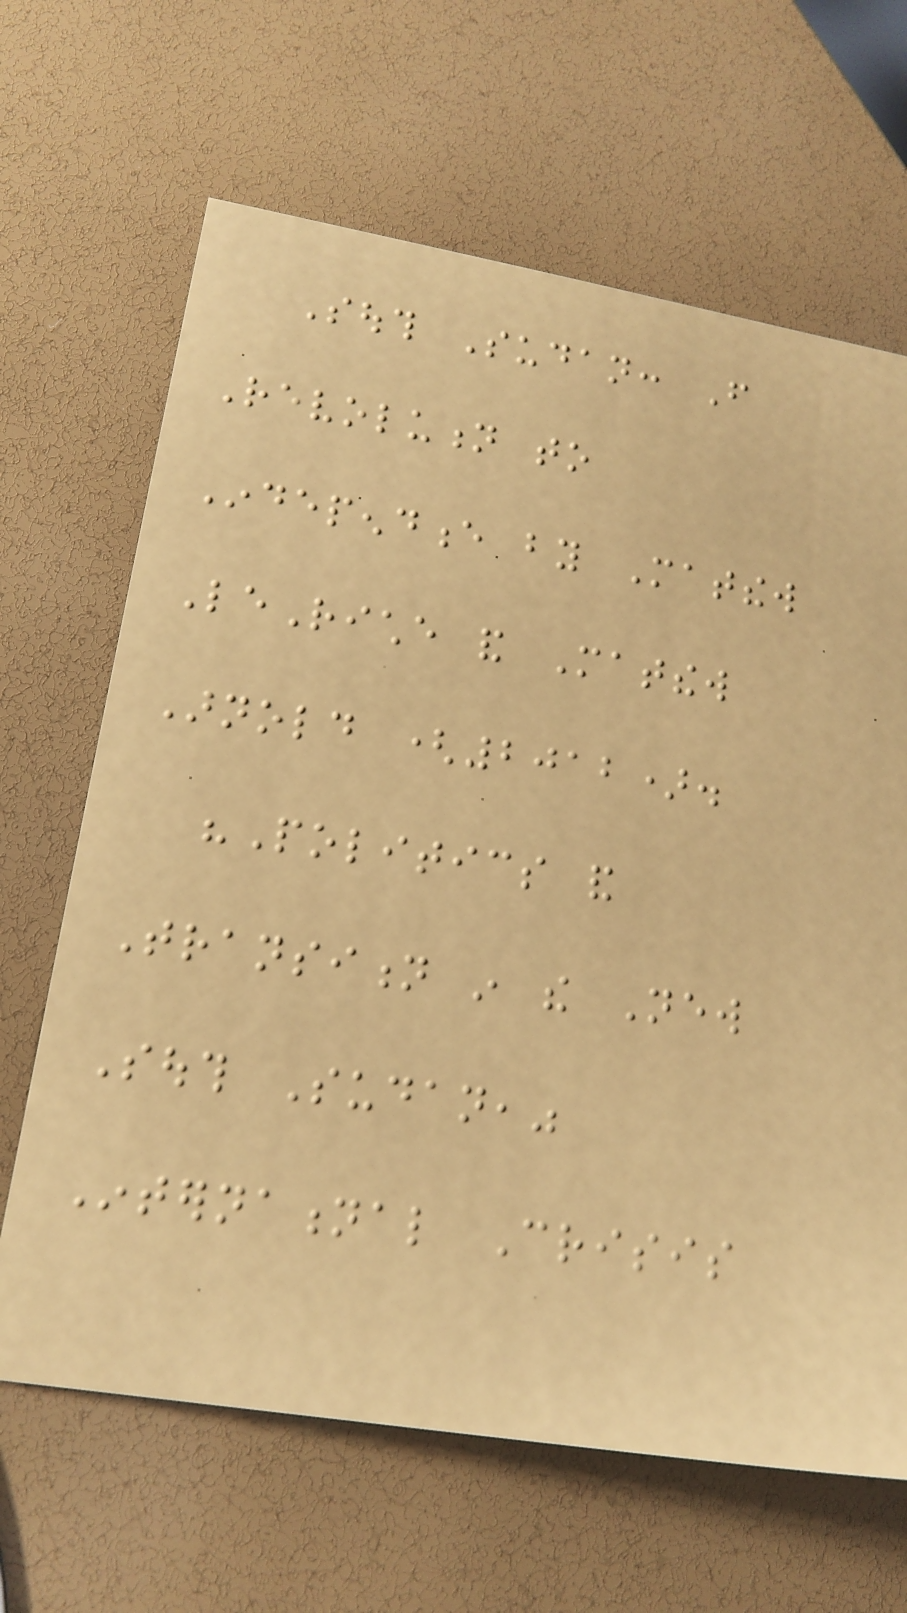South Sudan: From
Revolution to
Independence by Matthew
LeRiche and Matthew
Arnold (2012).
"Politics and
Transition in the New
South Sudan,"
International Crisis
